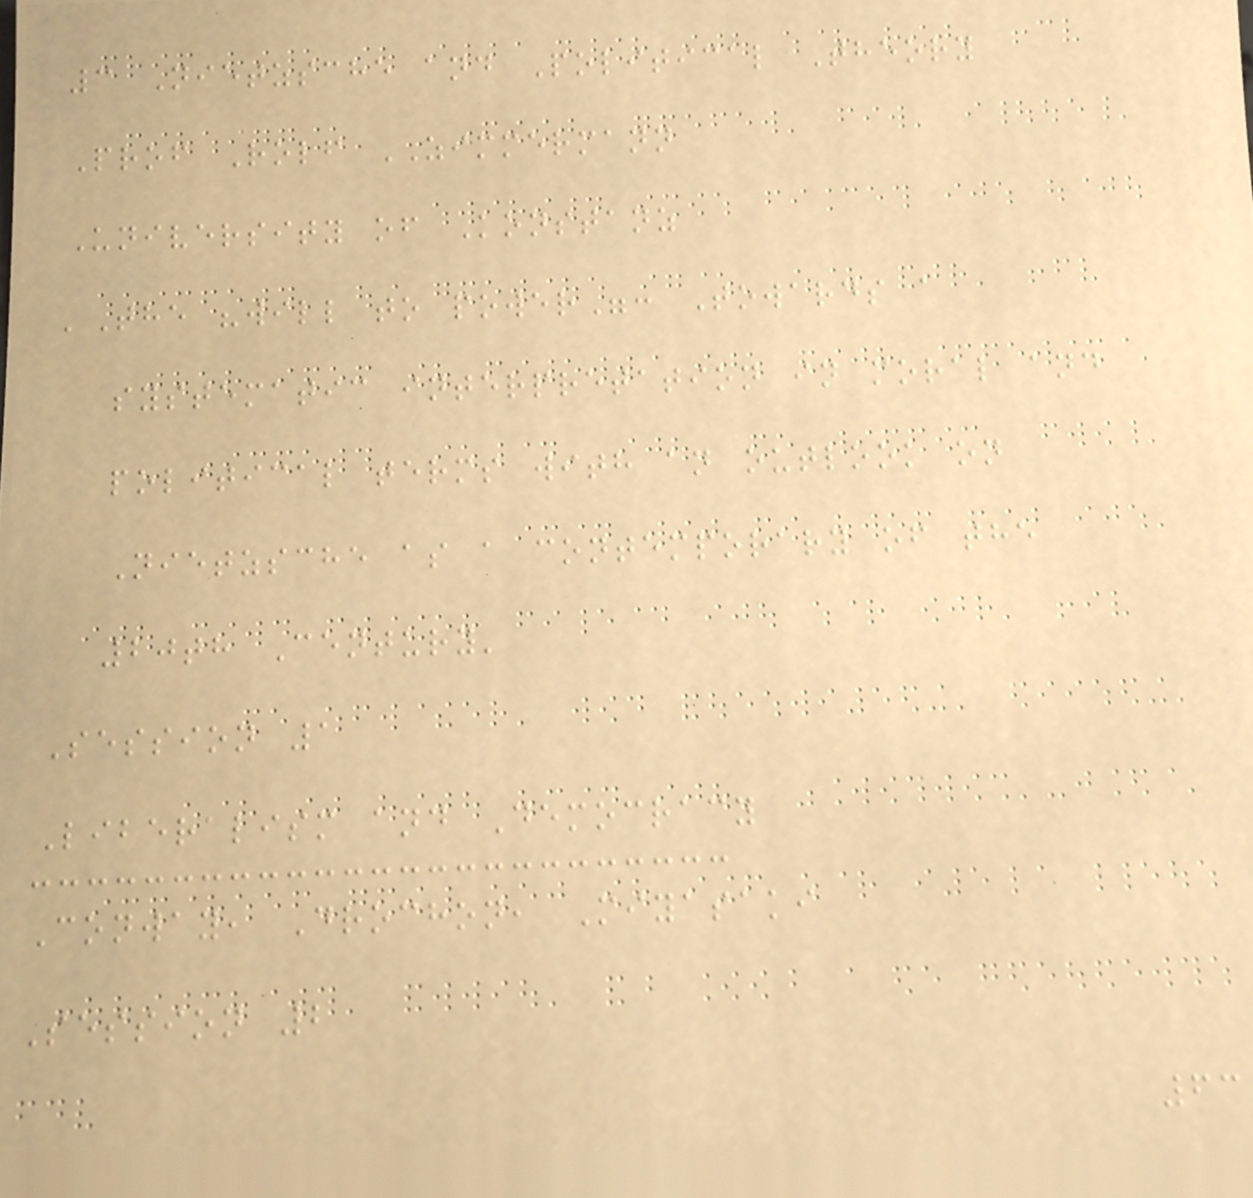3 Nietzsche and Political Theory
Prof Rolf ZIMMERMANN
University of Konstanz
'The "will to power": Towards a
systematic interpretation in moral and
political terms with an outlook on
Nietzsche as a contemporary of the
20th Century'
Session 1
Liberalism and Democracy
Conway, Drochon, Miyasaki
Session 2
63
